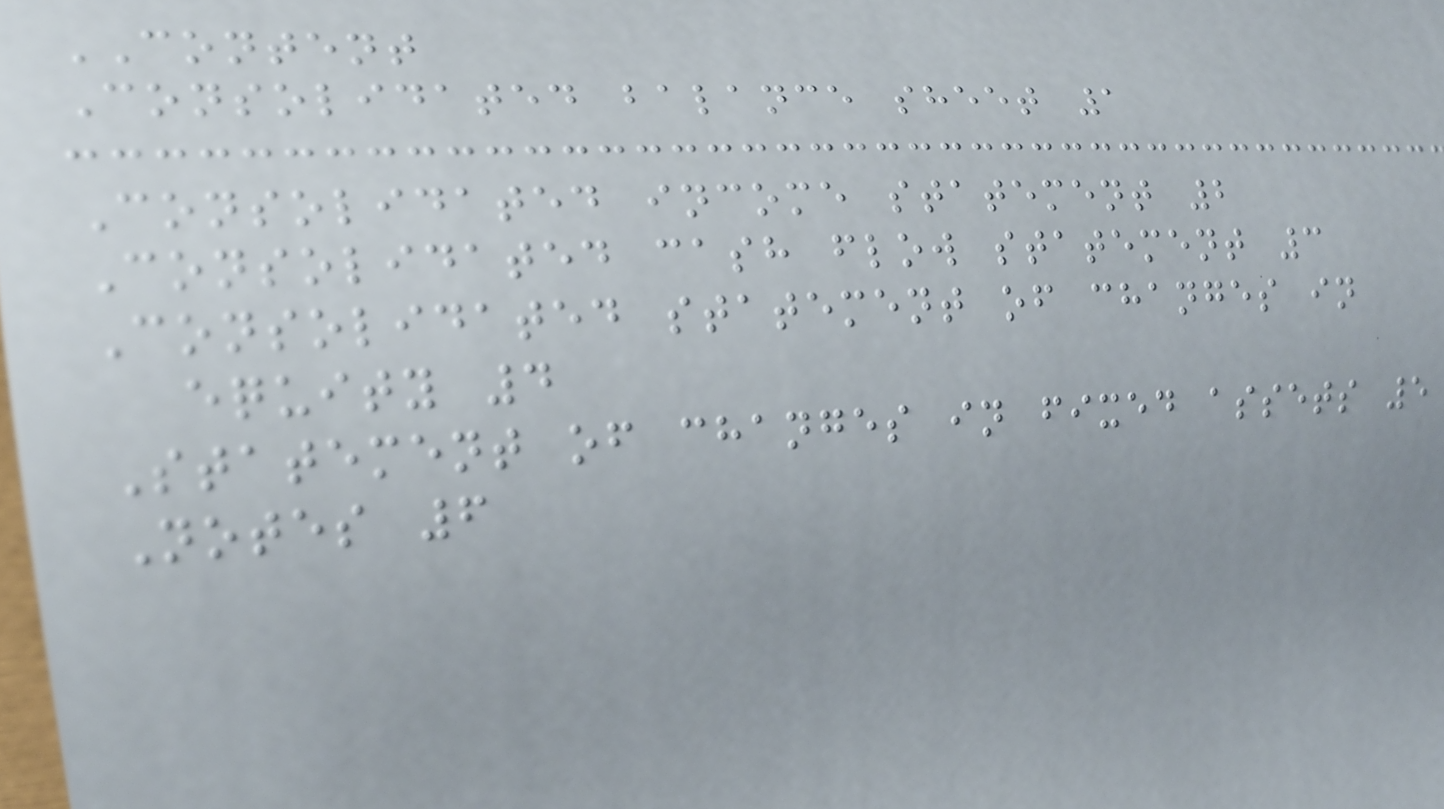CONTENT
Consolidated balance sheet 1
Consolidated income statement 2
Consolidated cash flow statement 3
Consolidated statement of changes in
equity 4
Statement of changes in fixed assets 5
Notes 6
